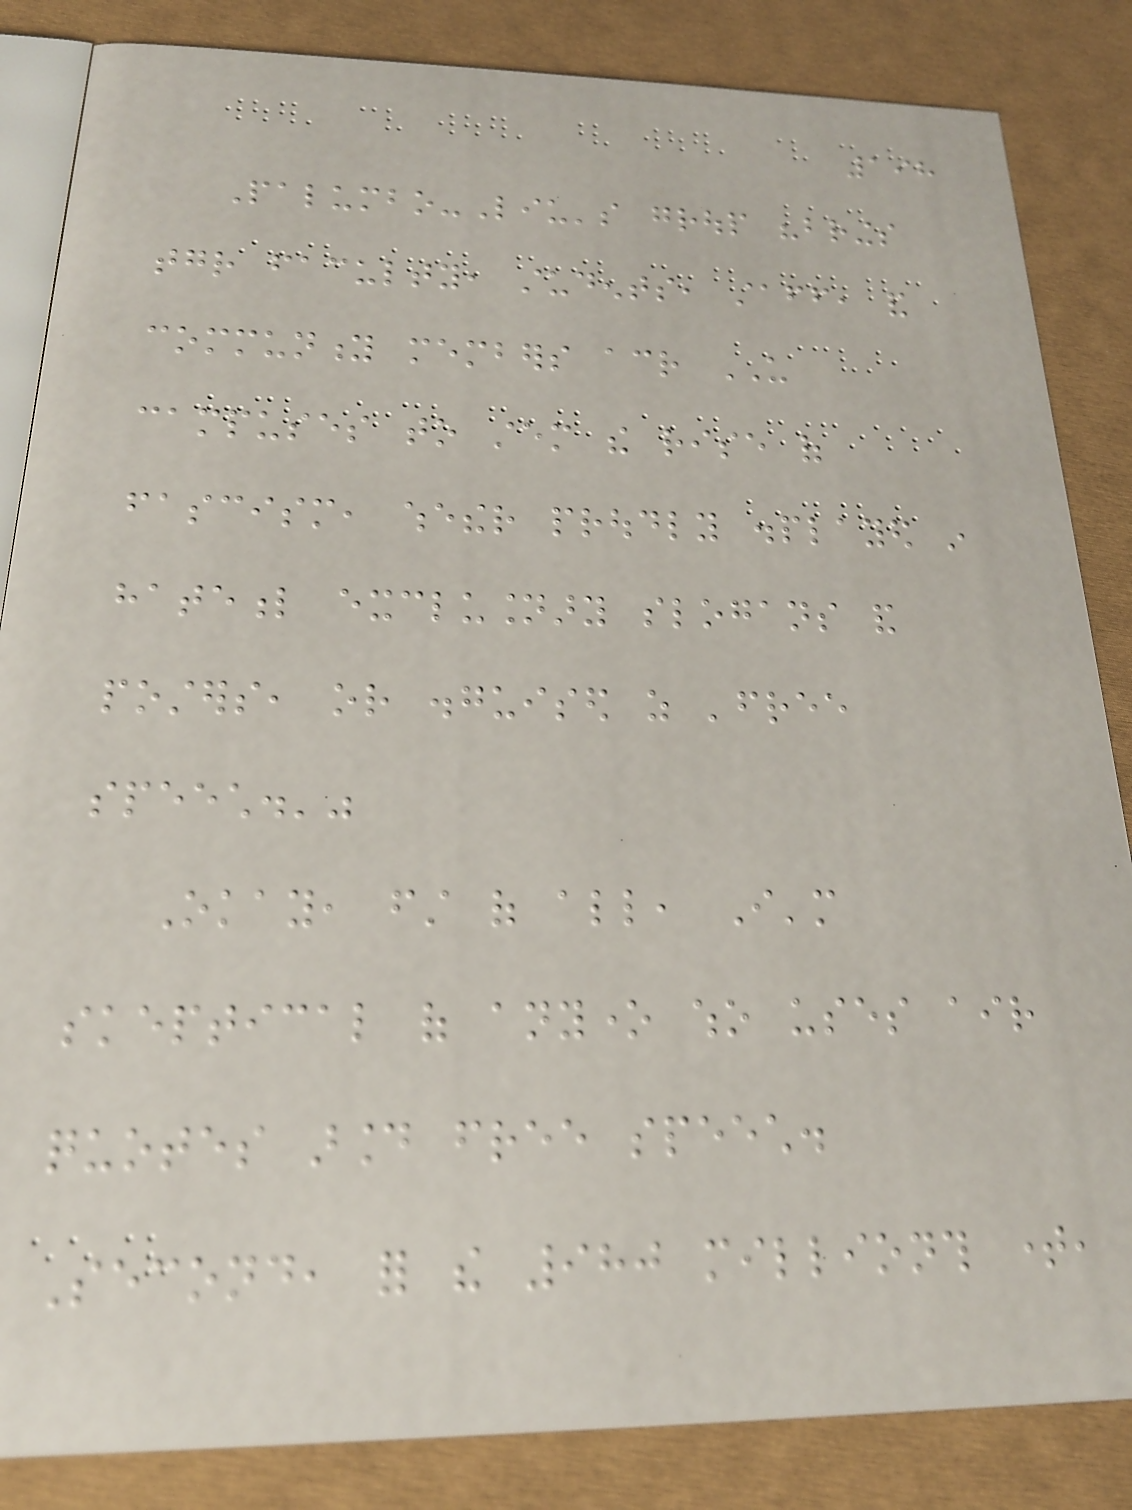198
Palumbo-Liu's group "brings
together faculty, students, staff, and
community members across US
campuses to stem the rise of
fascism, whether proudly displayed in
hateful exclusionary slogans and
posters, or disguised as 'free
speech.'"
Okay, first of all, I'm
skeptical of anyone who uses air
quotes around free speech.
Second, for the 980 millionth time,
